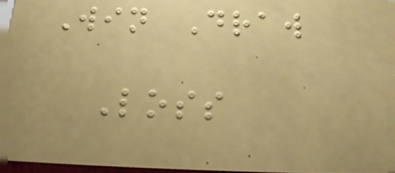Win Draw
Loss
